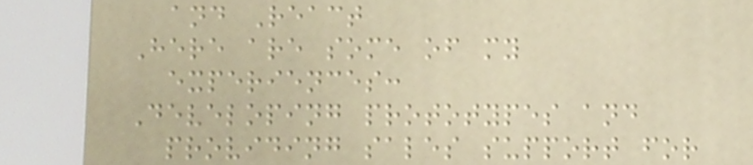and React
Here are some of my
experiences:
Developing prototypes and
providing sales support for
